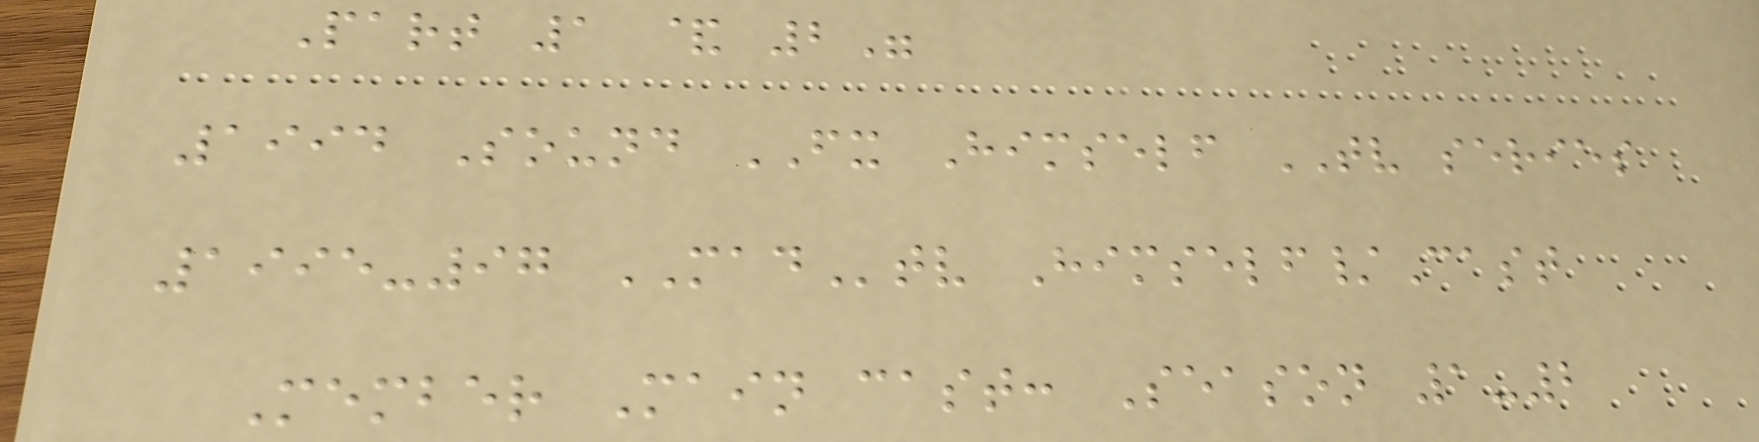Part 1 & 2"
1994 Sound FX Himself TV series
1995-97 MADtv Himself/Cast
Member Main cast: Season 1-2
